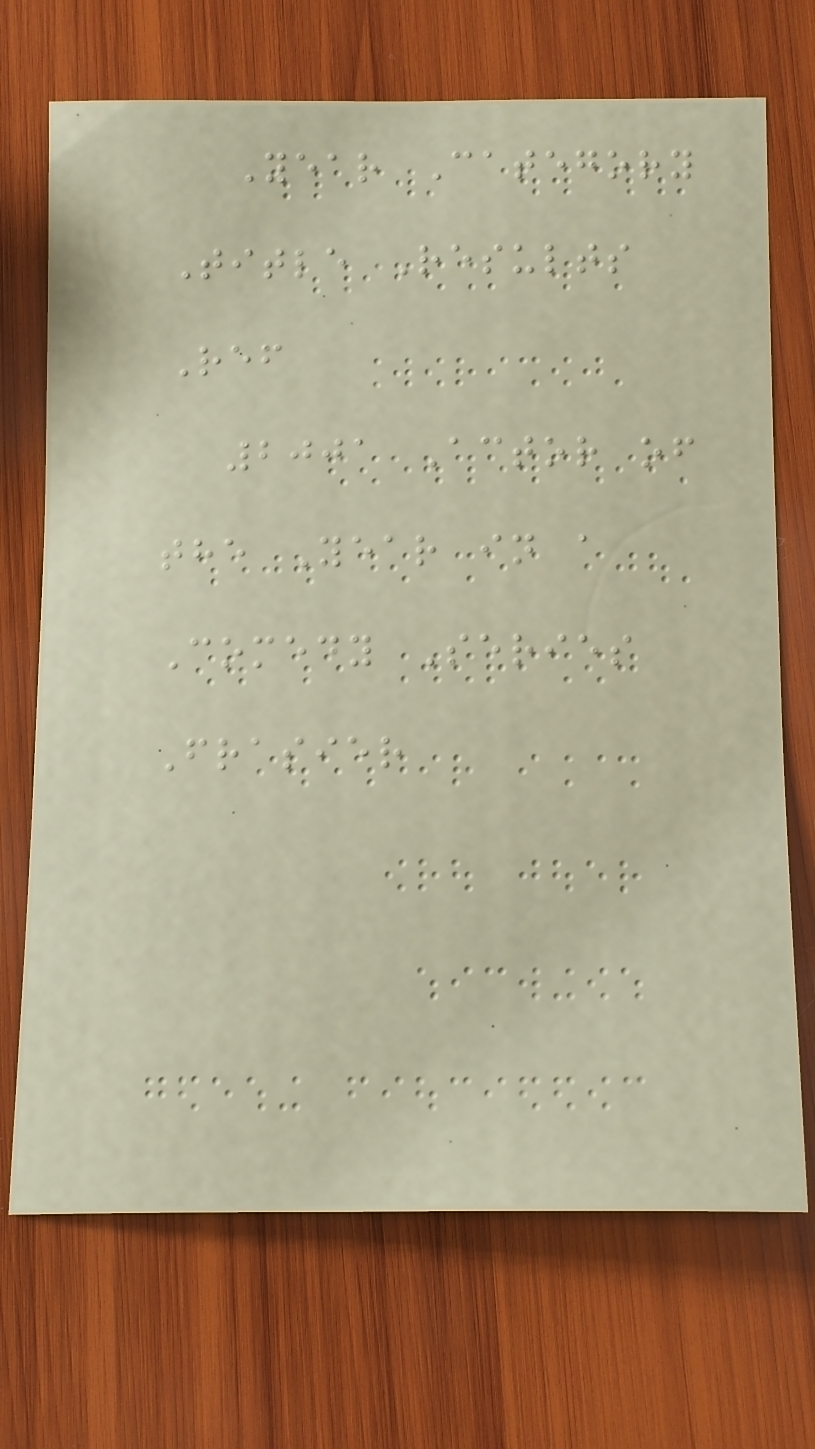Year Category
Title Results
Ref
2001 Actor of
the Year in a
Comedy Series
Frasier
